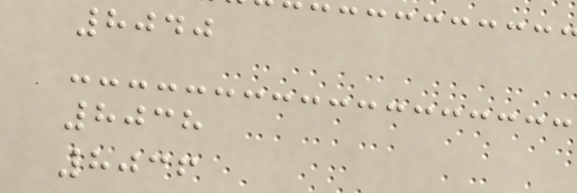8040
8038
8036
